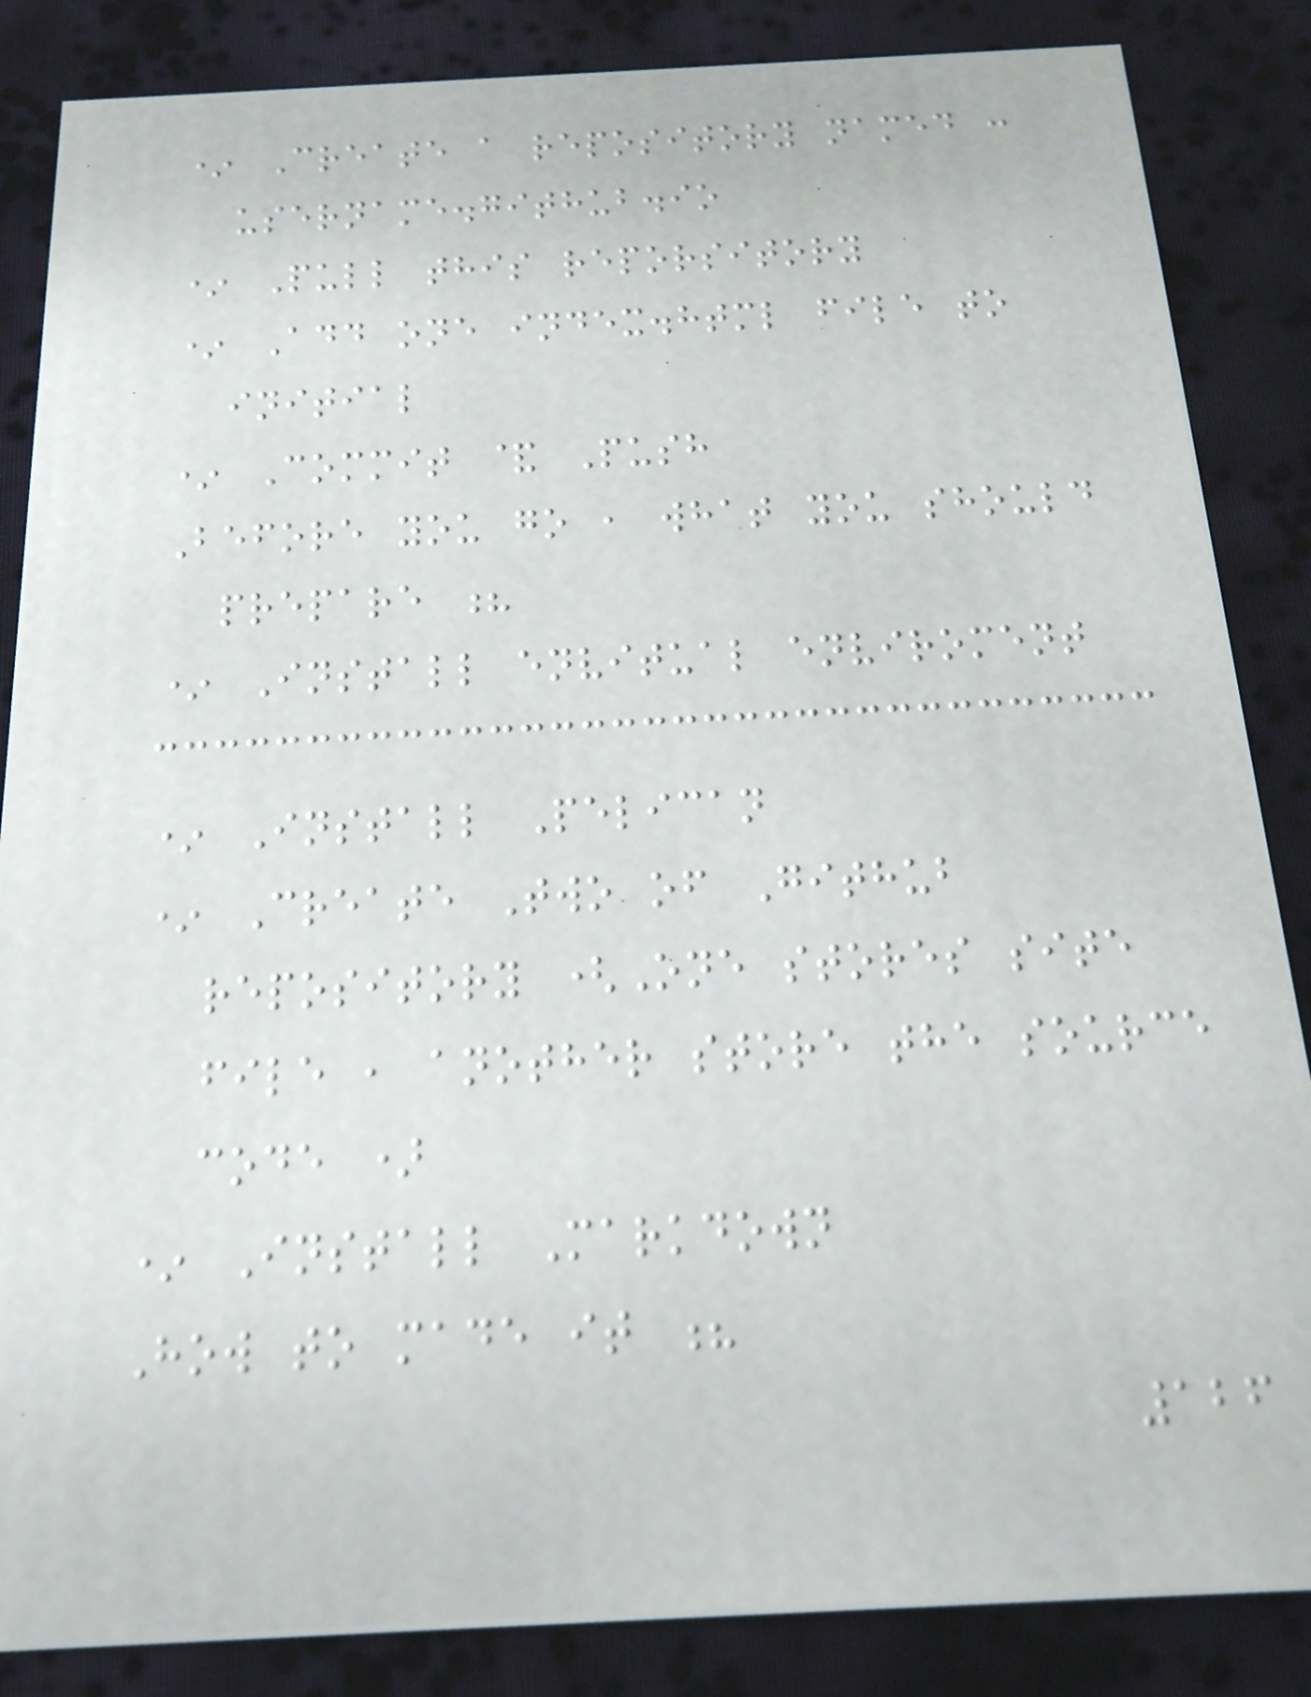* Create a repository named :
username.github.io
* Pull this reporsitory
* Add one index.html file to
initial
* Commit & Push
Before you go , what you should
prepare ?
* Install envitual enviroment
* Install Pelican
* Create Two of Github
repository (One stores site
file , another store the source
code )
* Install Markdown
How to made it ?
126
